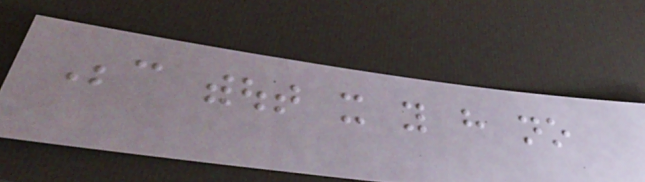Because without it you have no
